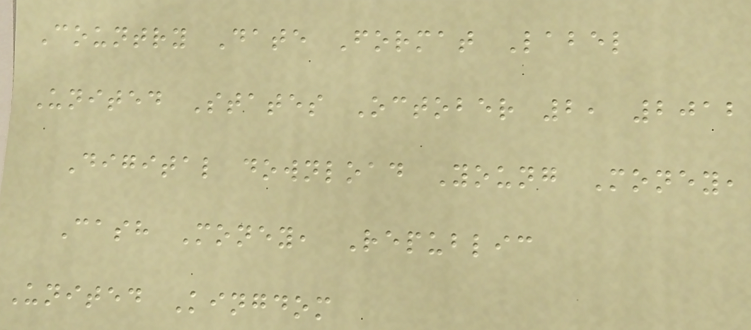Country Date Format Label
United States October 2, 2012
Digital download Young Money,
Cash Money, Republic
United Kingdom
